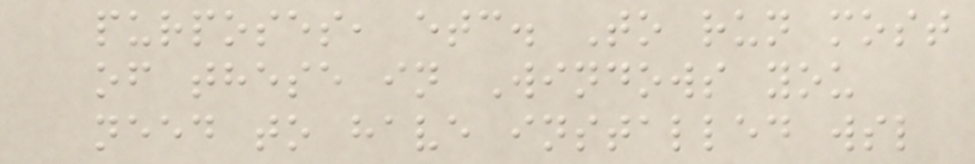purposes, etc. To run most
of these in Windows you
need to have installed wsl
